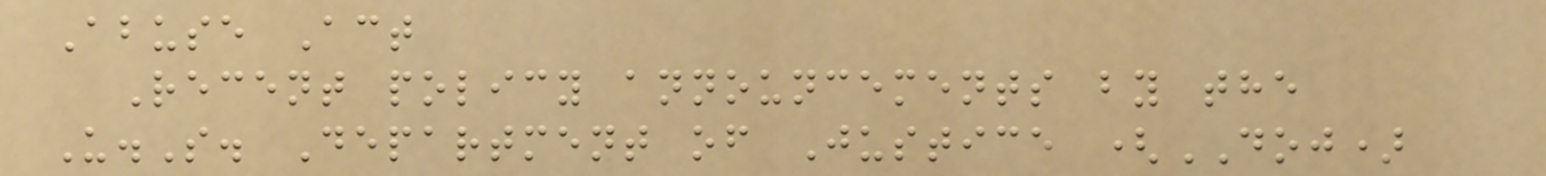Abuse Act
Recent policy announcements by the
U.S. Department of Justice (DOJ)
